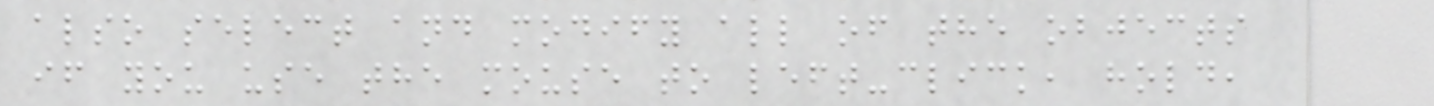also select and modify all of the objects
if you use the mouse to left-click, hold,
